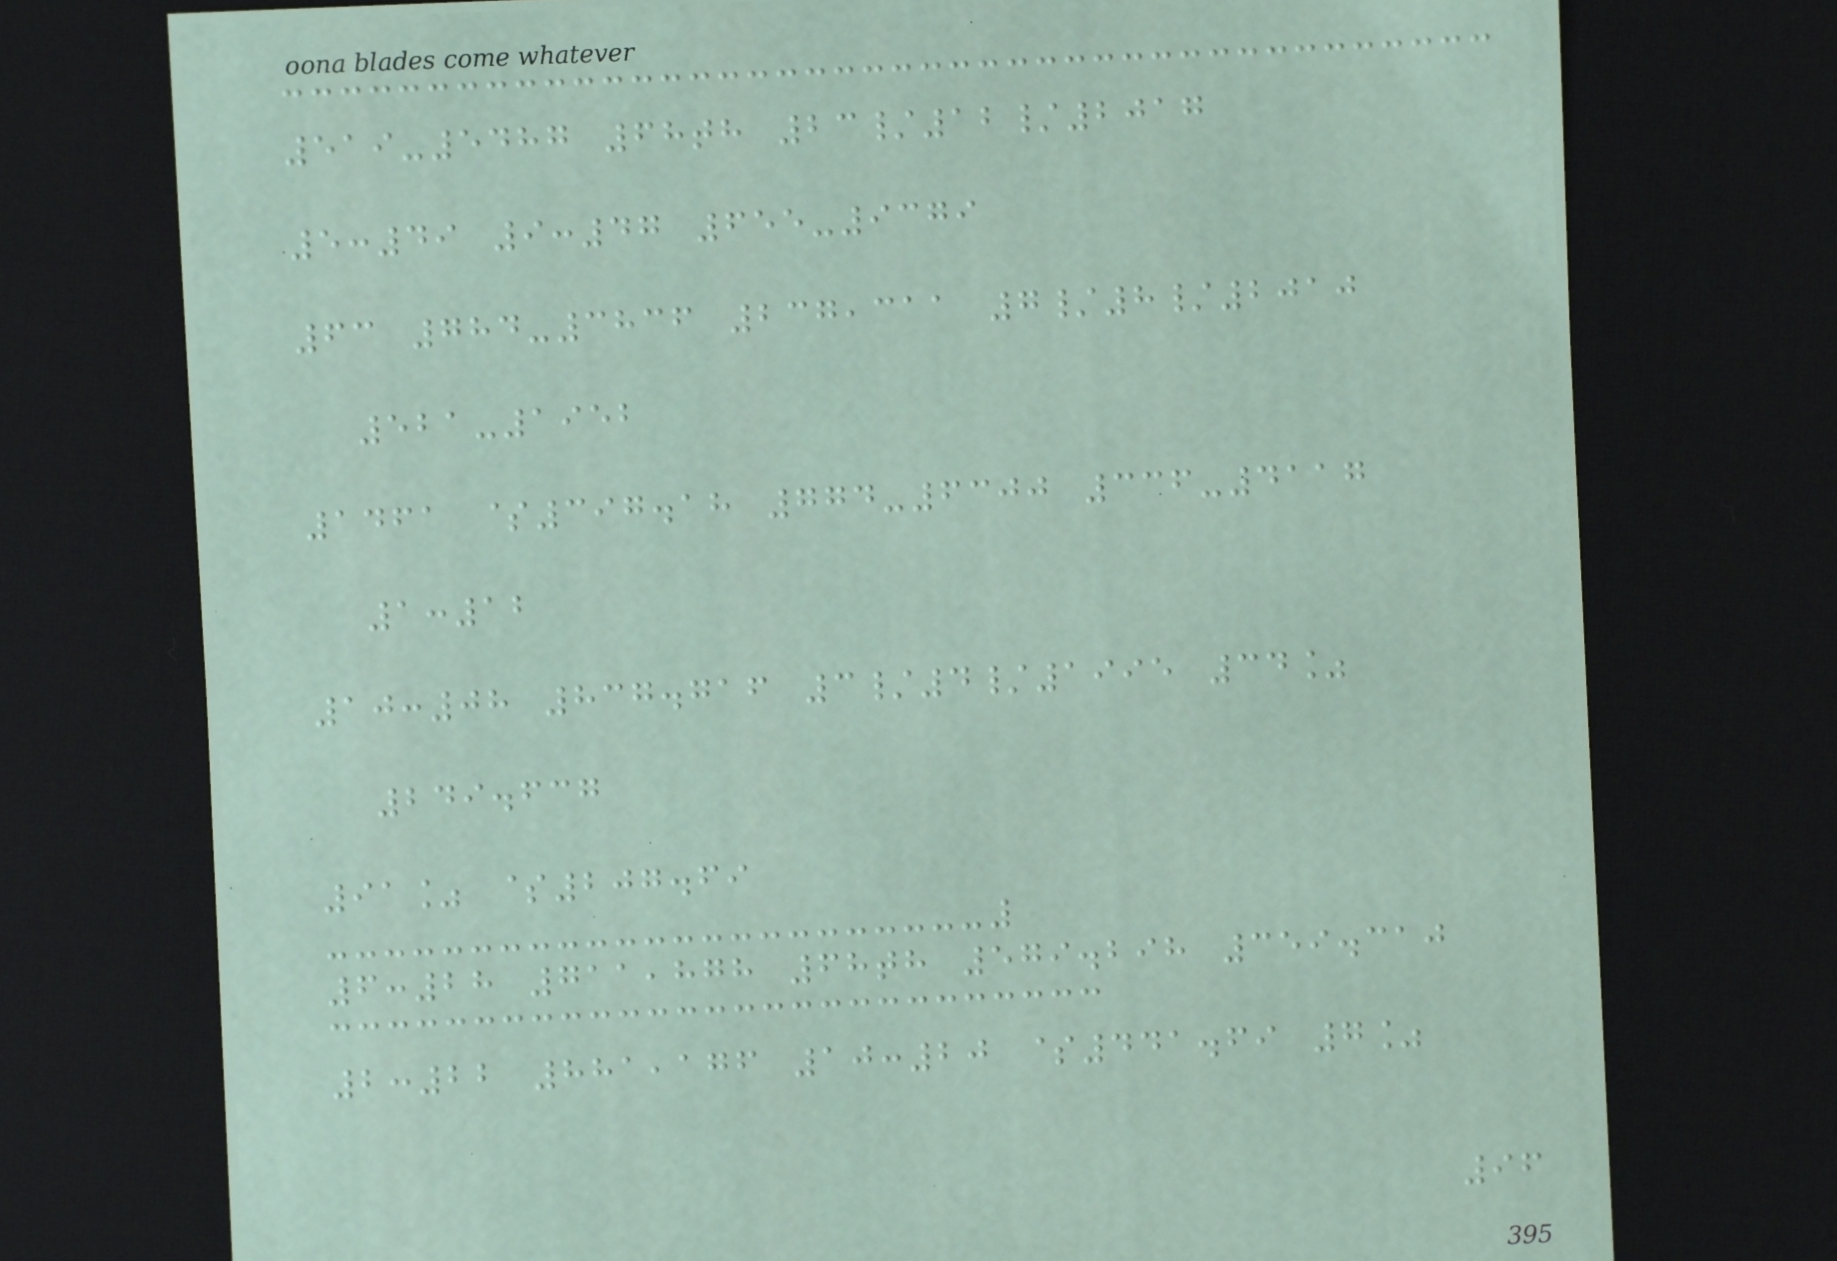519-5487 68th 23/12/2017
5:49 9:47 655-9379
63 784-3836 237,311 7/8/2010
521-1952
1461 $397.18 774-6300 336-4117
1:12
10:08 837.716 3/4/1995 34%
249.637
91% $207.69
6:28 711,878 68th 579.298 359.310
2:22 881,176 10:20 $441.69 7%
96
